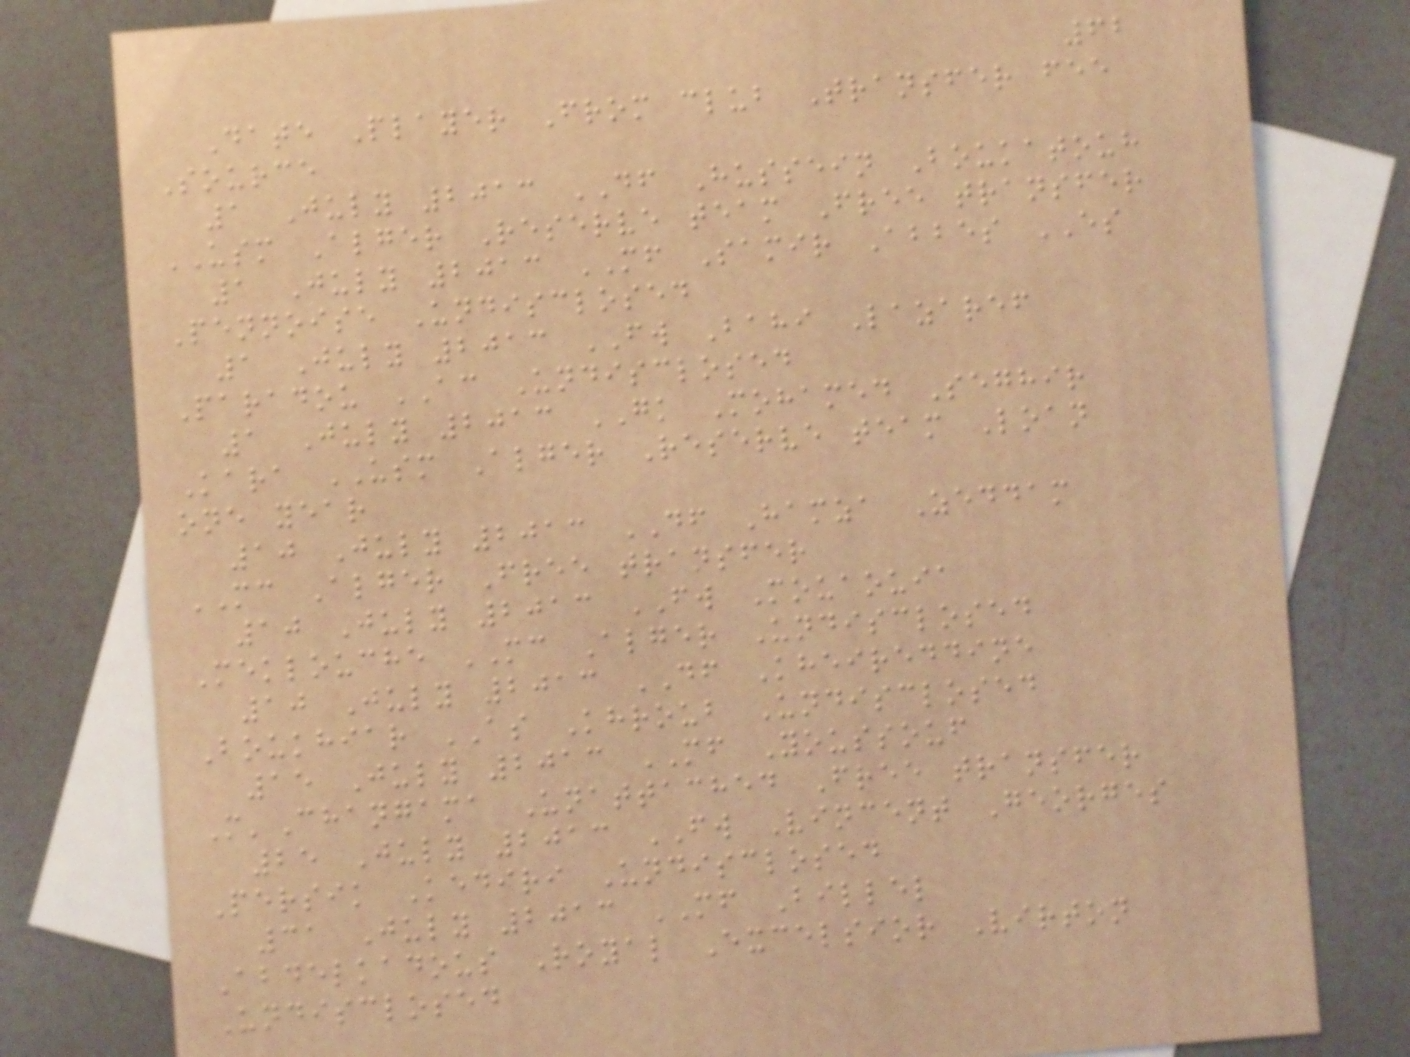62
Date Player From club Transfer fee
Source
1 July 2013 DF Hussein Boukatouh
USM Alger Reserve team Free transfer
1 July 2013 MF Samir Abbes ES
Pennoise Undisclosed
1 July 2013 FW Bahi Lazaref
Paradou AC Undisclosed
1 July 2013 GK Mohamed Seghir
Kara USM Alger Reserve team Loan
one year
10 July 2013 DF Hamza Zeddam
MC Alger Free transfer
10 July 2013 FW Mouaouia
Meklouche MC Alger Undisclosed
10 July 2013 DF Kheireddine
Boukhiar AS Khroub Undisclosed
15 July 2013 MF Youssouf
M'Changama Unattached Free transfer
25 July 2013 FW Vincent Georges
Persik Kediri Undisclosed
31 July 2013 MF Billel
Abdelkadous Royal Excelsior Virton
Undisclosed
